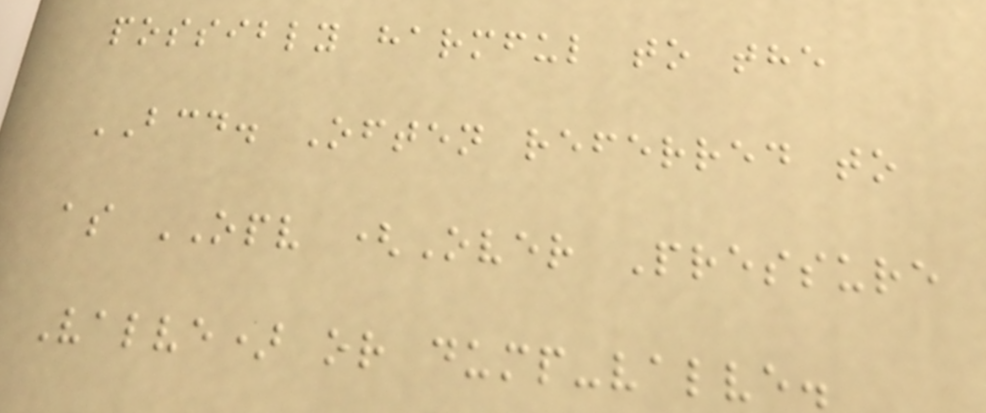possibly harmful to the
BCD. Often referred to
as OPV (Over Pressure
Valve) or dump-valve.
